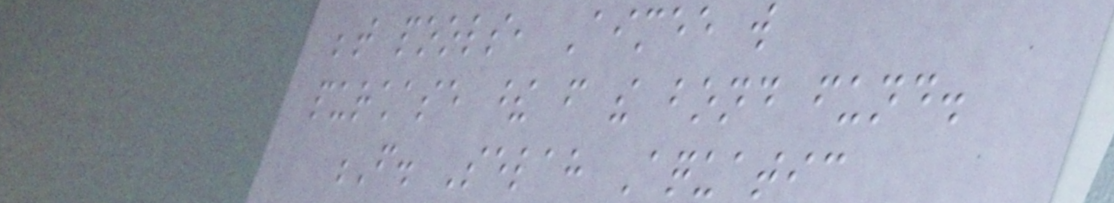between pools, Aimee will
purchase these from the bond fund.
F. Selah Aquatic
